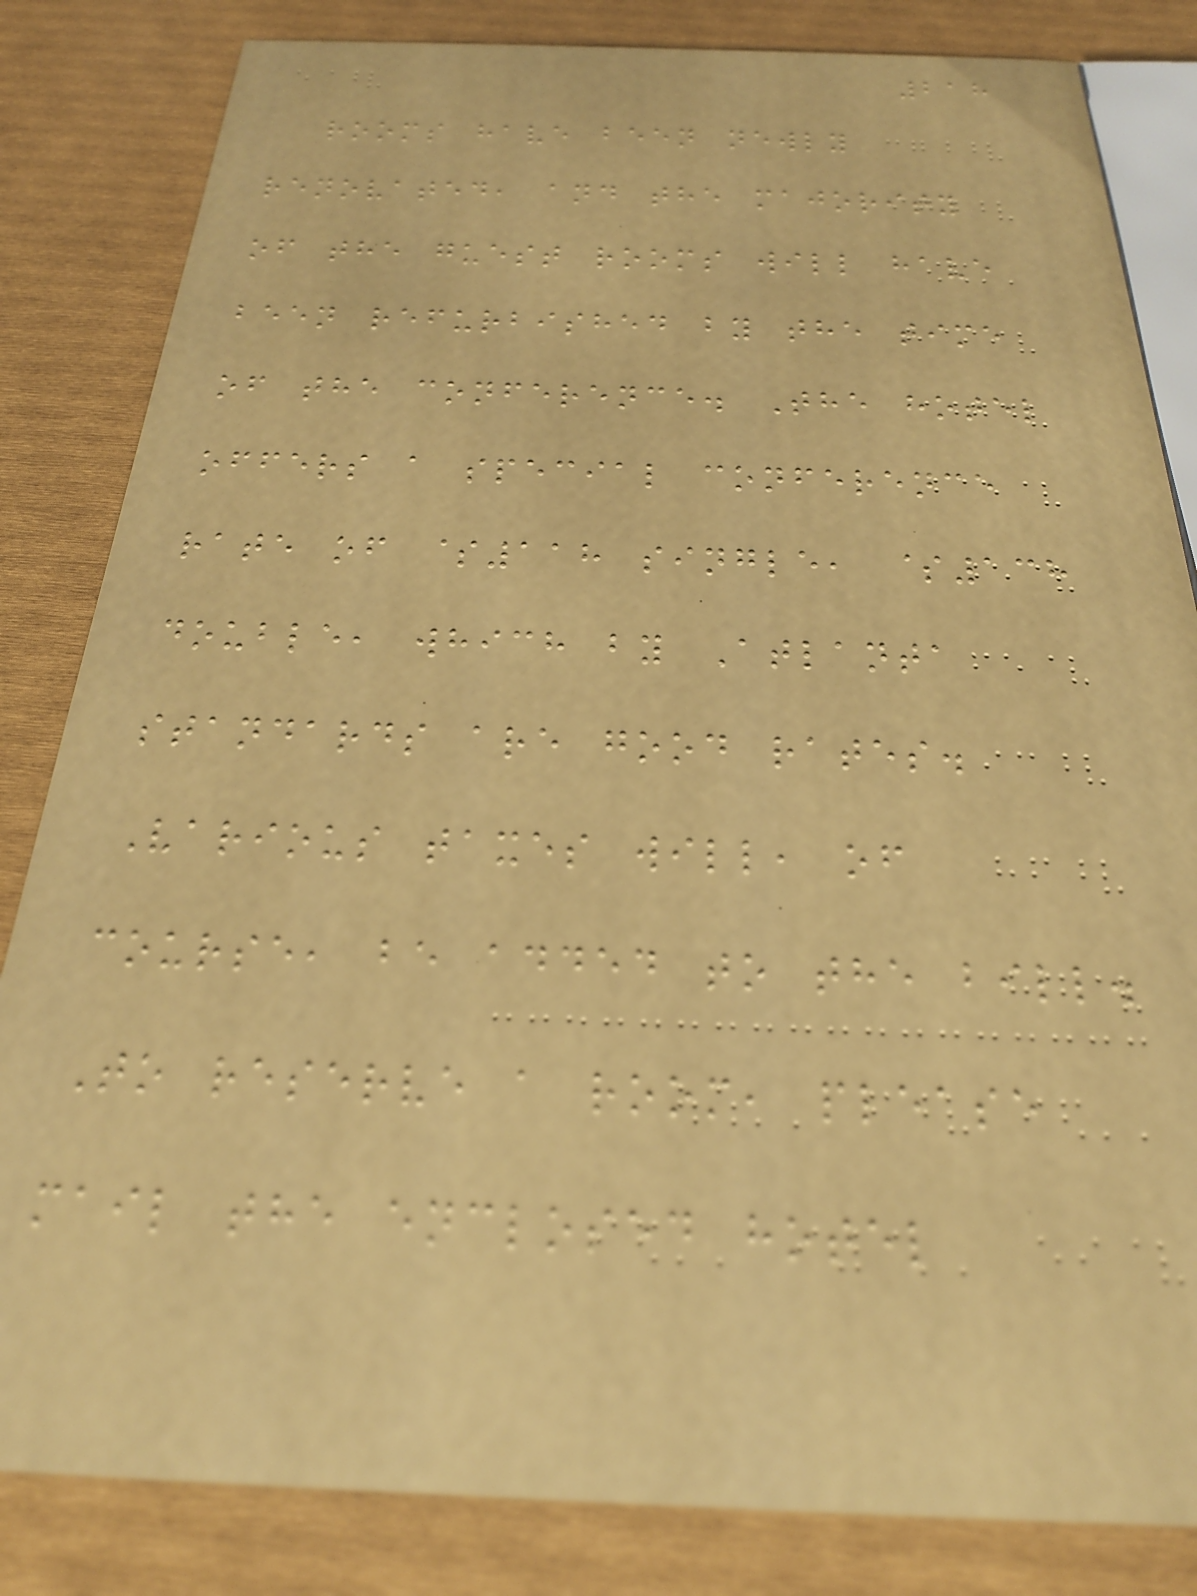218
rooms have been newly
renovated, and the majority
of the guest rooms will have
been refurbished by the time
of the conference. The hotel
offers a special conference
rate of $118 single, $138
double, which by Atlanta
standards are good rates.
Various taxes will, of
course, be added to the bill.
To reserve a room, please
mail the enclosed hotel
